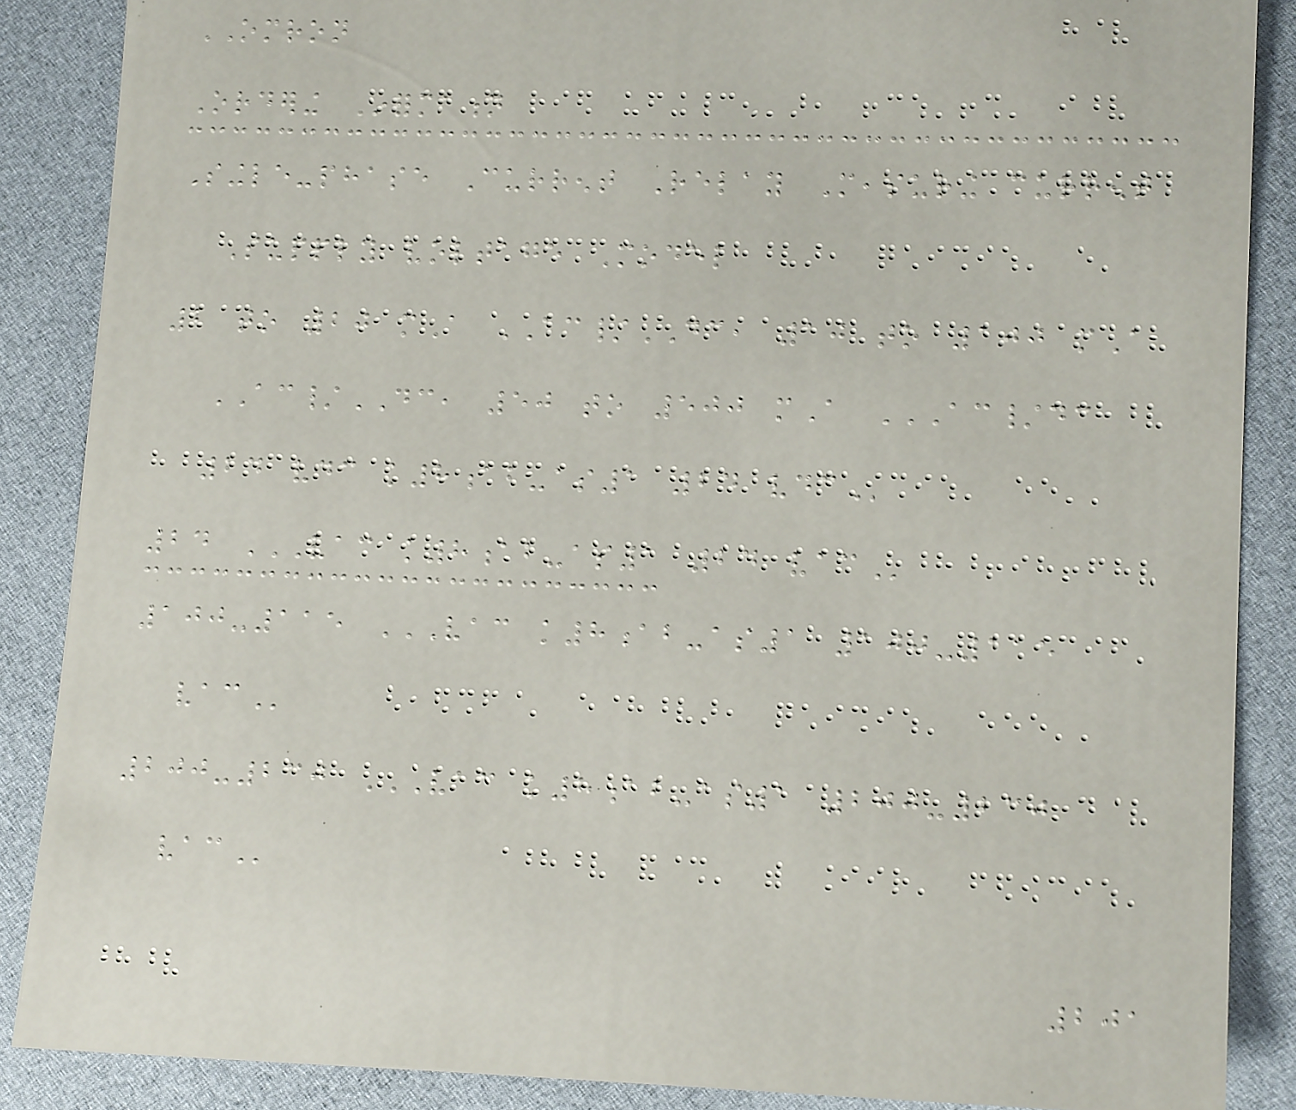OMRON
Ordering Information
Single-phase Current Relay Measuring current
Supply voltage Model
2 to 20 mA AC/DC, 10 to 100 mA
AC/DC, 50 to 500 mA AC/DC
24 VDC K8AB-AS1 24 VDC
24 VAC K8AB-AS1 24 VAC
100-115 VAC K8AB-AS1 100-115
VAC
200-230 VAC K8AB-AS1 200-230
VAC
201
